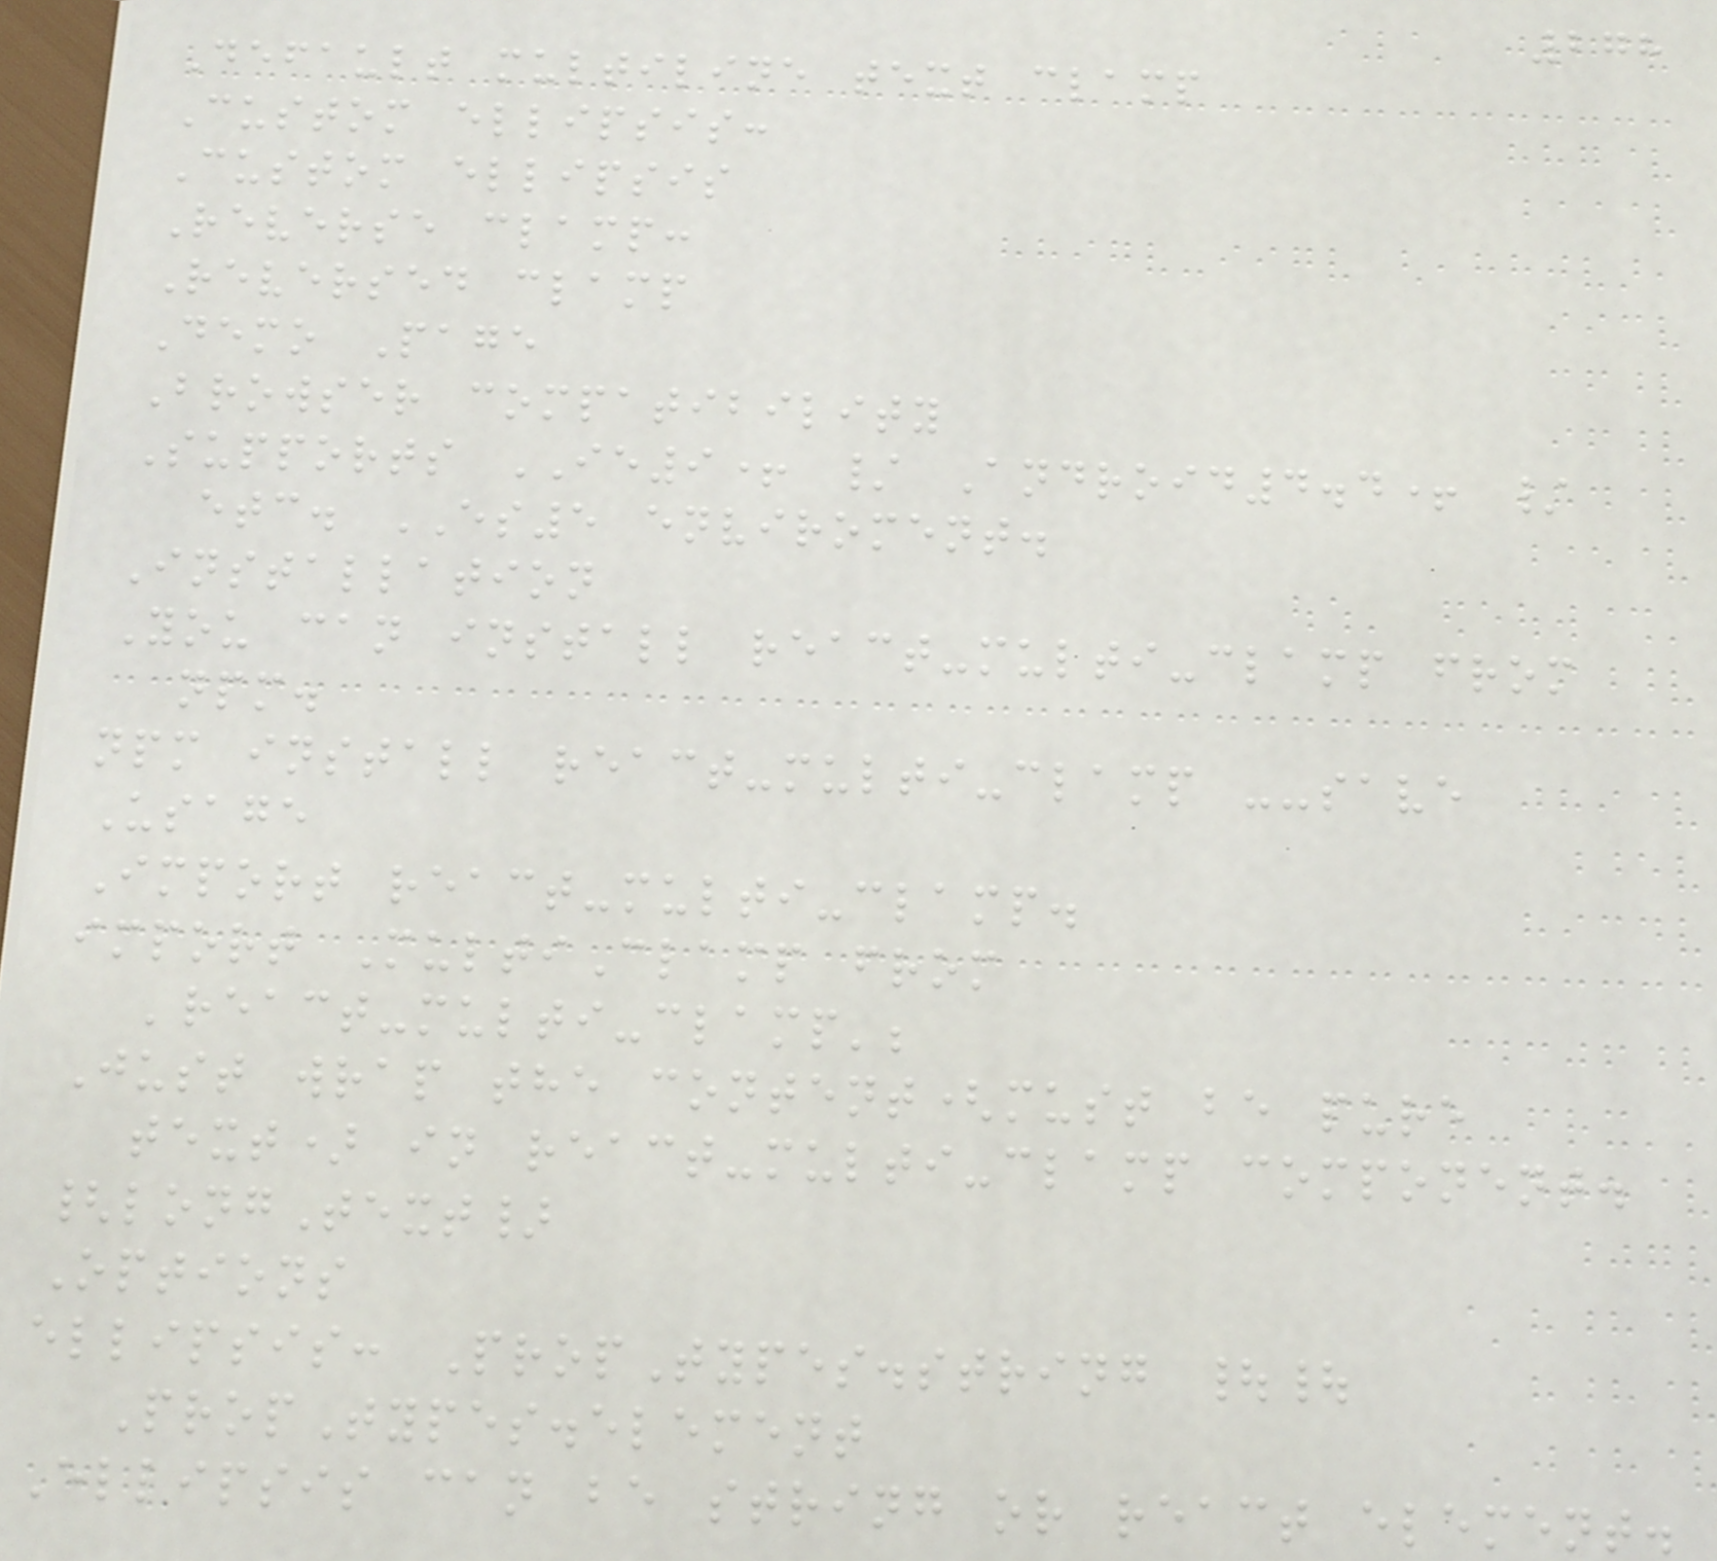278
Default multiline text clamp
Custom ellipsis:
Custom ellipsis
Reverse clamp:
Reversed clamp
Demo Page
Browser compatibility
Supports IE9+ / Android4.4+ /
etc. ES5 enviroment.
Installation
You can install react-multi-clamp from
npm.
npm install react-multi-clamp --save
Usage
Import react-multi-clamp.
import MultiClamp from
'react-multi-clamp';
Just wrap the content(must be pure
text) in react-multi-clamp component.
{longText}
Options
ellipsis: PropTypes.string ||
PropTypes.element
Ellipsis can be string or react element.
